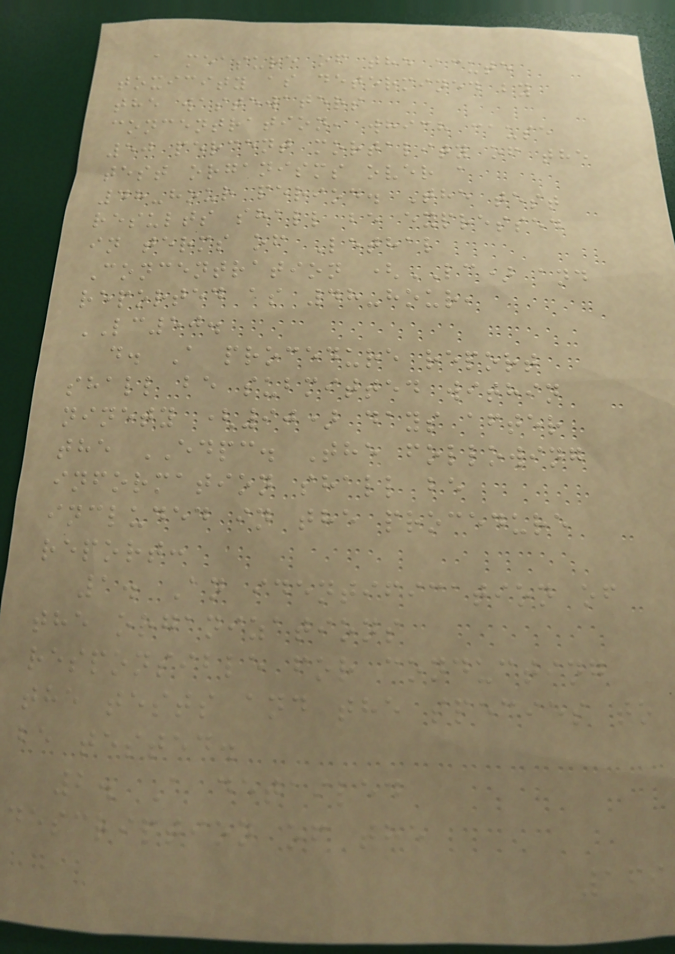a measure of the acute
toxicity as determined by
the wastewaters
concentration, which cause
50 percent mortality of the
test organisms over a
48-hour period. The test
results shall be expressed
in terms of Lethal
Concentration (LC) and
reported as 48-hour,
LC50.
d. A procedure report
shall be submitted within
ninety (90) days after
the EDPC. The following
information shall be
included in the procedure
report:
1. An identification of
the organizations
responsible for conducting
the tests and the species to
be tested.
2. A detailed
description of the
169
